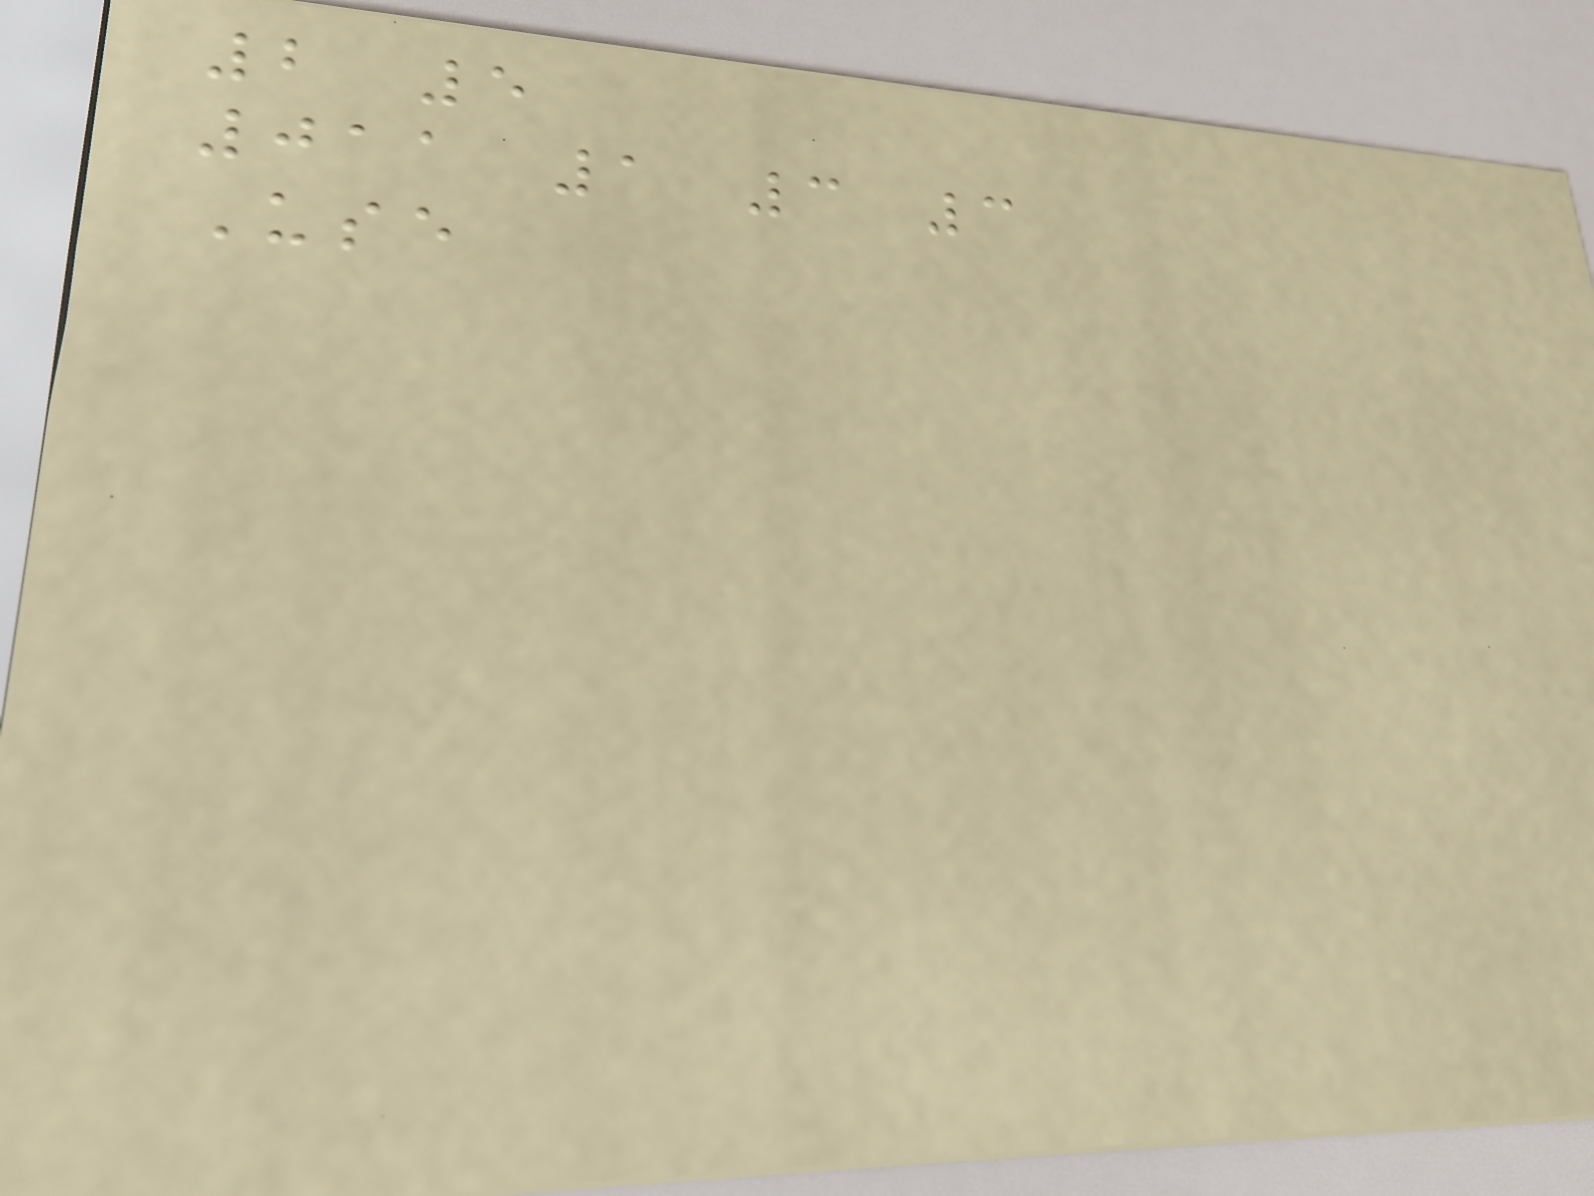2 5
011 1 3 3
Use
